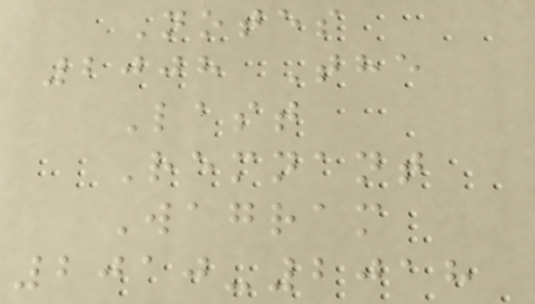Notes
2008 The
Last
Remnant
Wagram
2010-2018
